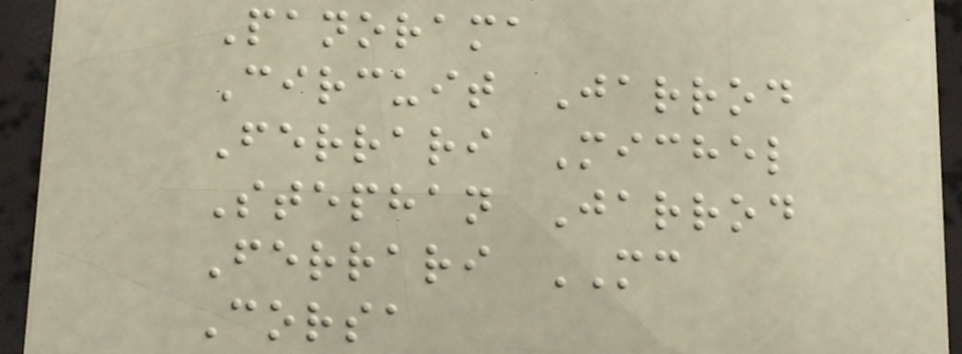Panorama
Circuit Jarrod
Ferrari Michel
Stephan Jarrod
Ferrari MC
Corsa
